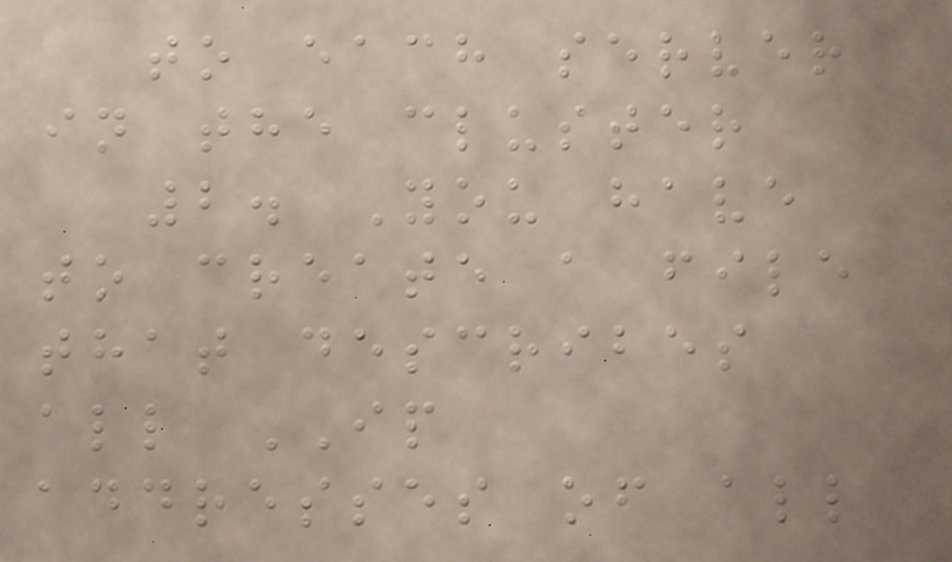to each server
in the cluster
2. You have
to create a file
that describes
all IP
addresses of all
